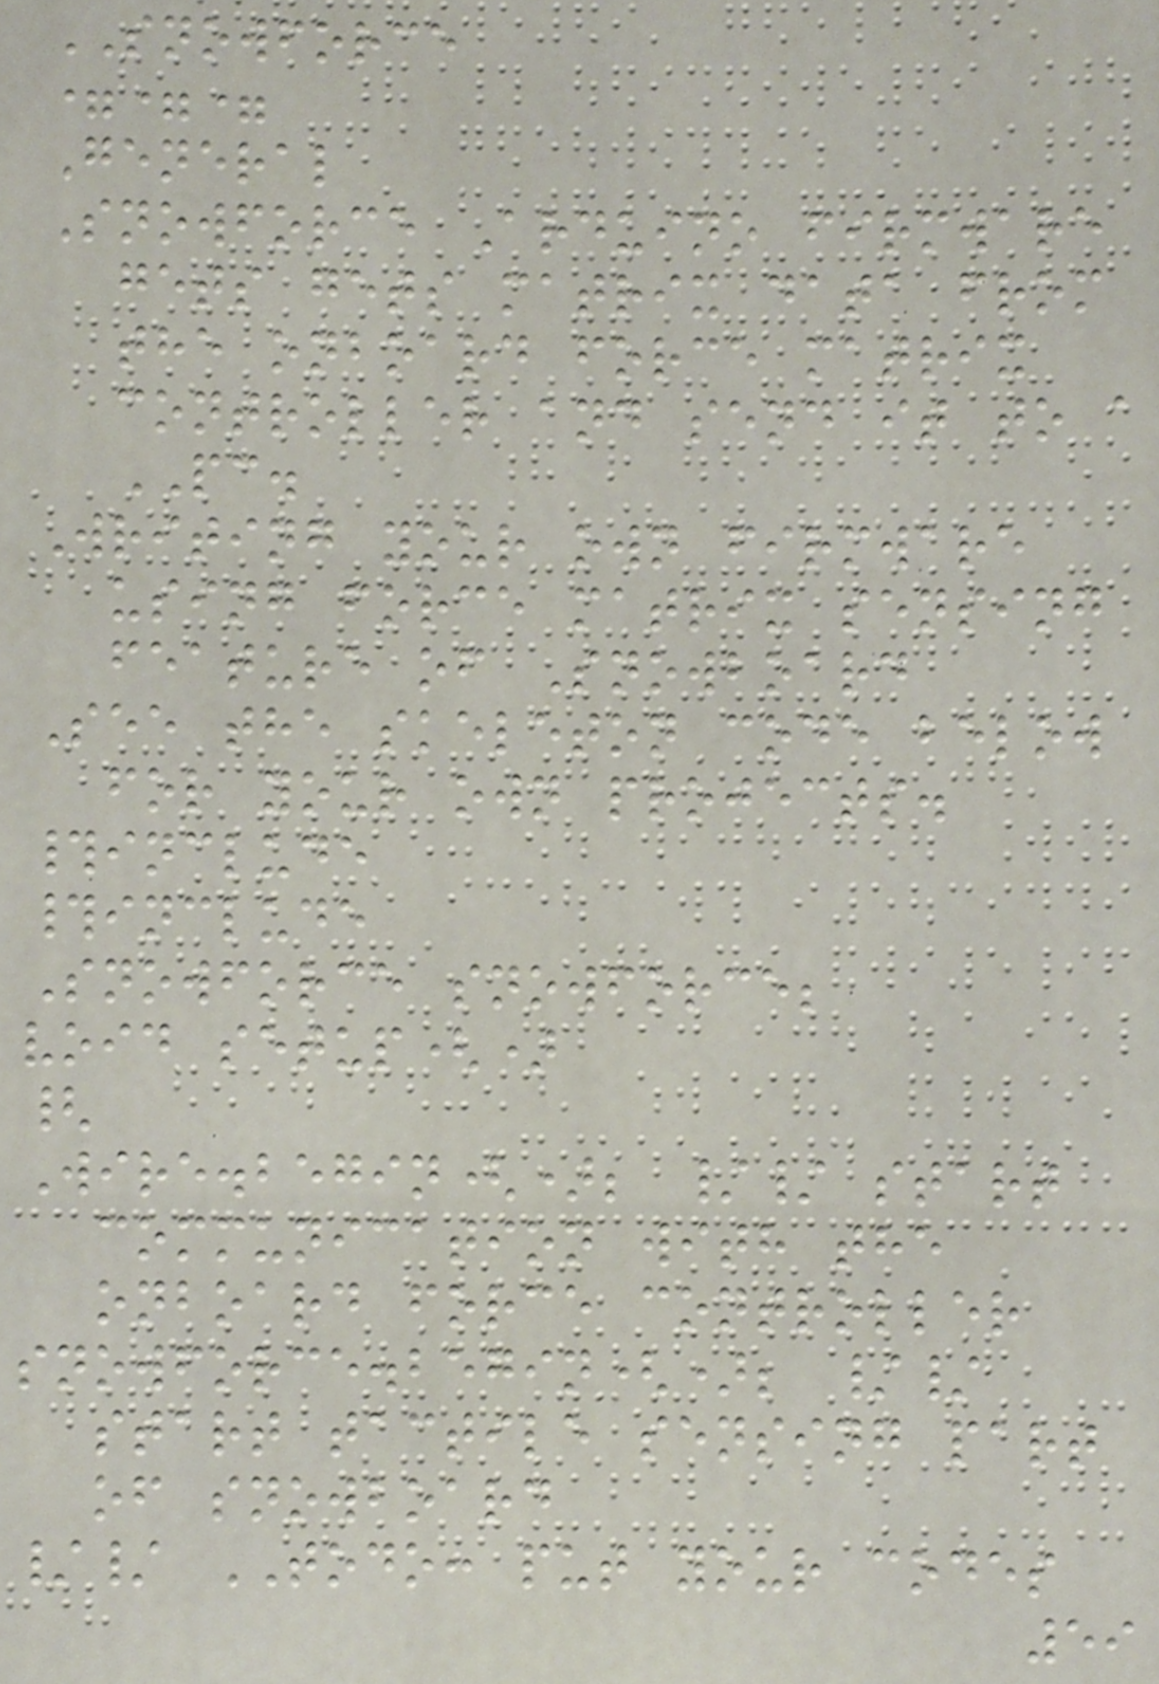SNOWFORCE
===
General
Snowforce Arduino firmware
gets gets matrix data from
the onboard force matrix
controller and send it to a
PC.
Writing your own firmware
using force matrix sensing
feature of Snowboard
See the skeleton code below
for your own projects.
#include
#include
Snowforce snowforce;
void setup()
{
Wire.begin(); // start
communication with the
onboard force controller
snowforce.begin(); //
start tactile sensing part
of snowboard
// TODO: put your codes
59
